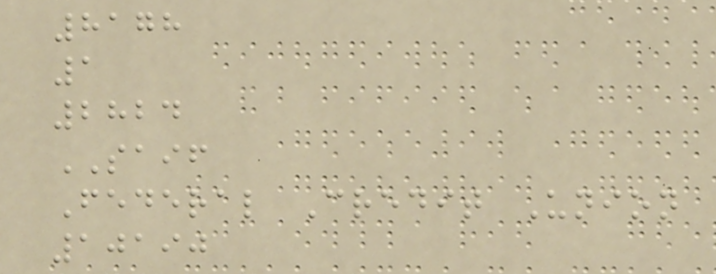8178
1
2824
SAIF
Federal Credit Union
10190
